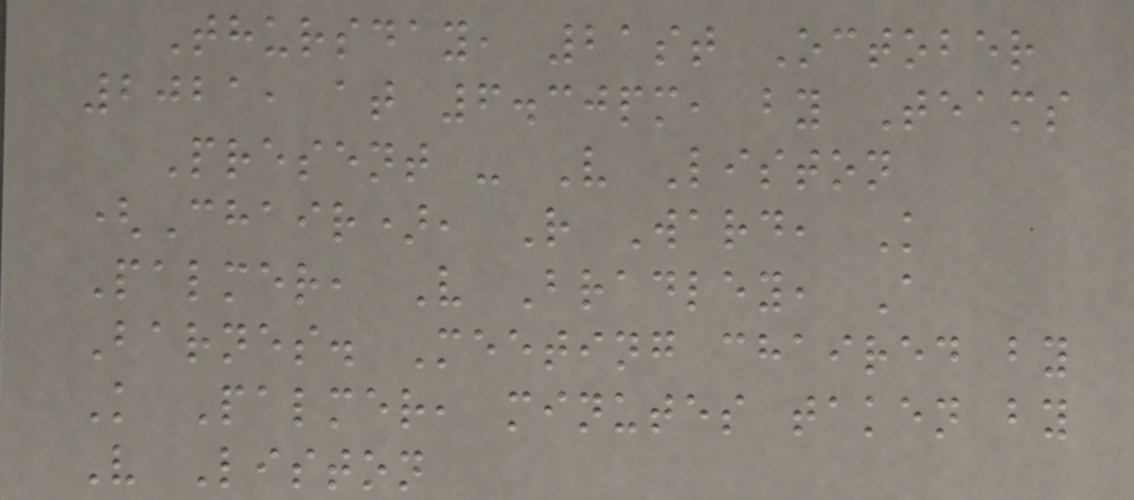Thursday, 21st October
2021, at 6.30pm, by Teams
Present - V Liston
(Chair), R Ward, K
Palmer, V Bradley, A
Barnes. Meeting chaired by
K Palmer, minutes taken by
V Liston
